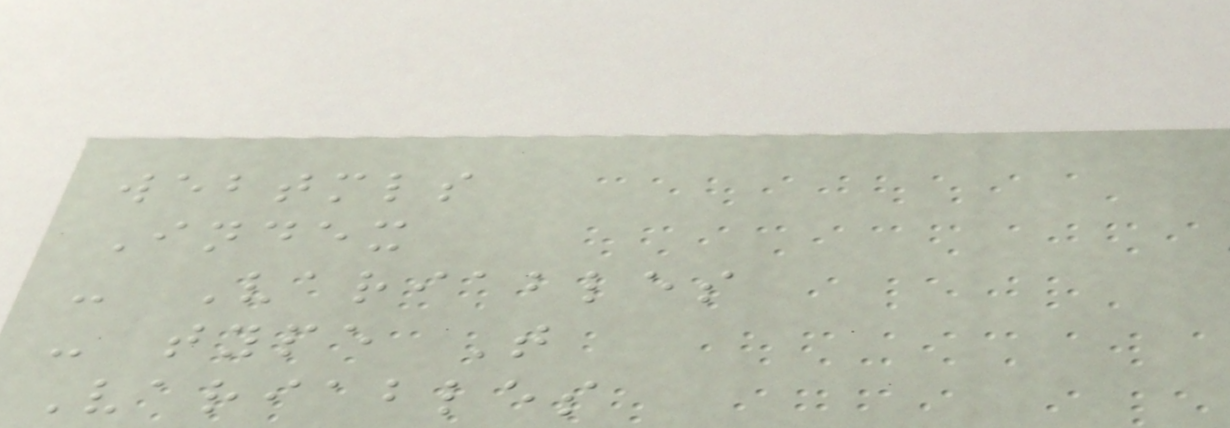webtmls
Index
- Variables
- type T
Variables
